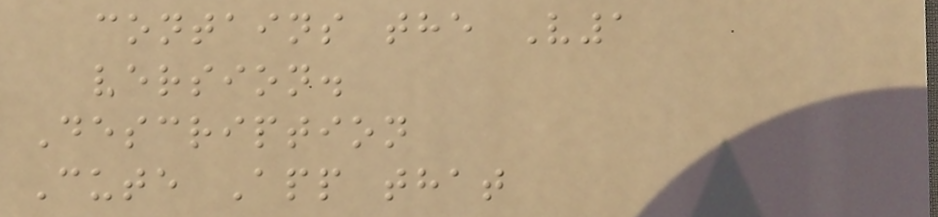contains the V1
version.
Description
Cute App that
